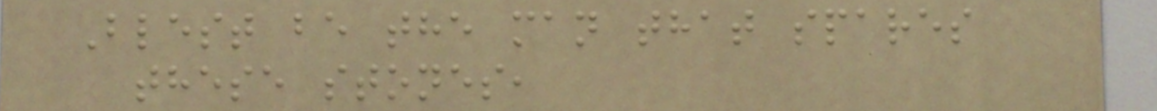Blest be the man that spares
these stones,
